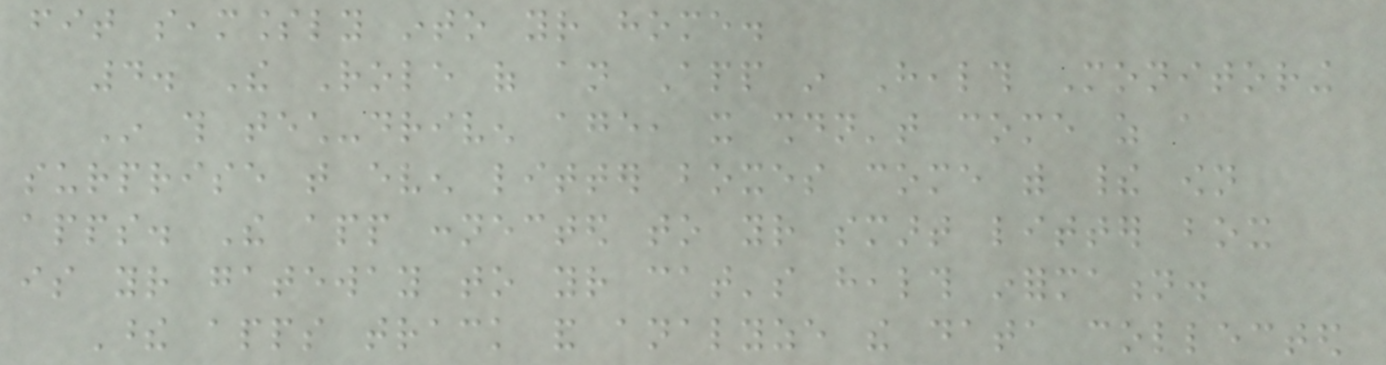fit seamlessly into your home.
4. The Role of an App in Health Monitoring
In this tech-driven age, it shouldn't come as a
surprise that even litter boxes come with their own
apps. The app connected to your smart litter box
is your gateway to your cat's health information.
These apps track and analyze the data collected
